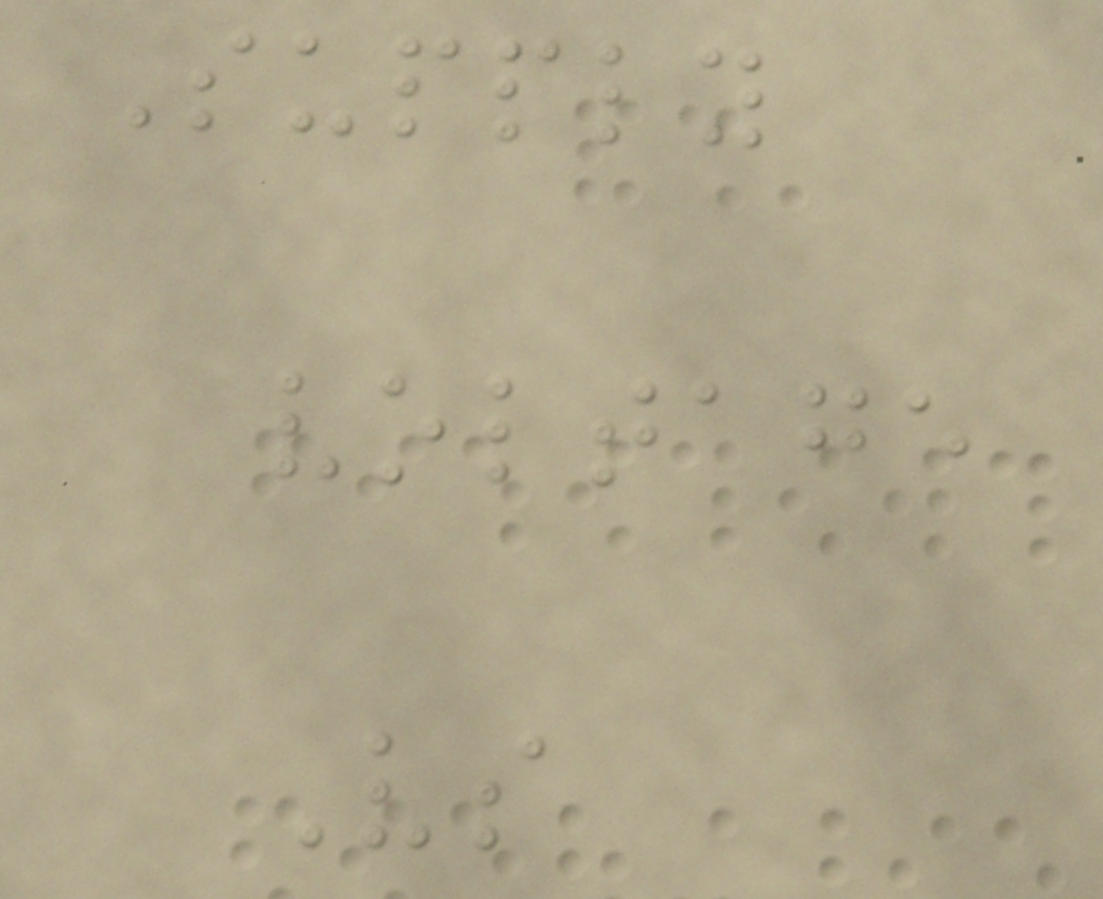Supply
voltage
Vs
